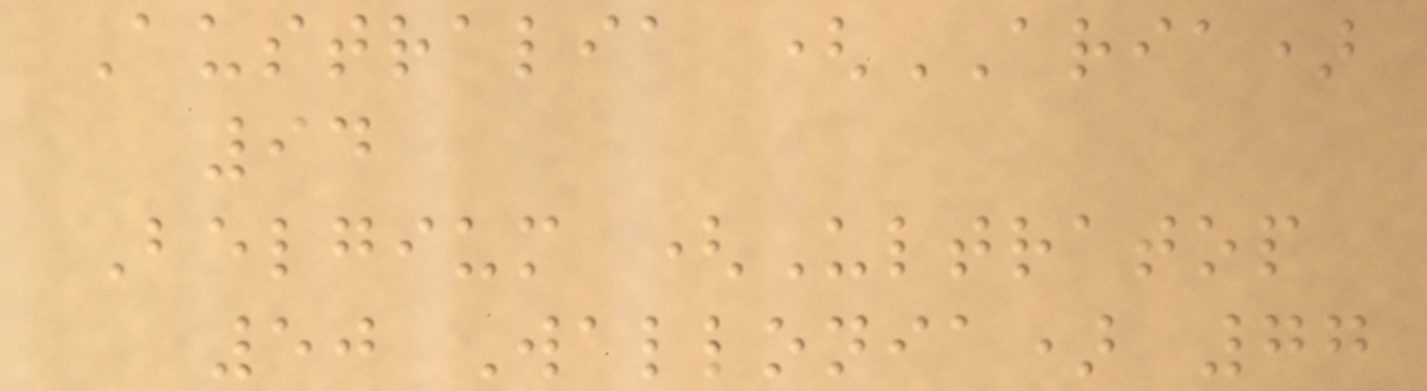Australia (ARIA)
94
Belgium (Ultratop
50 Wallonia) 77
